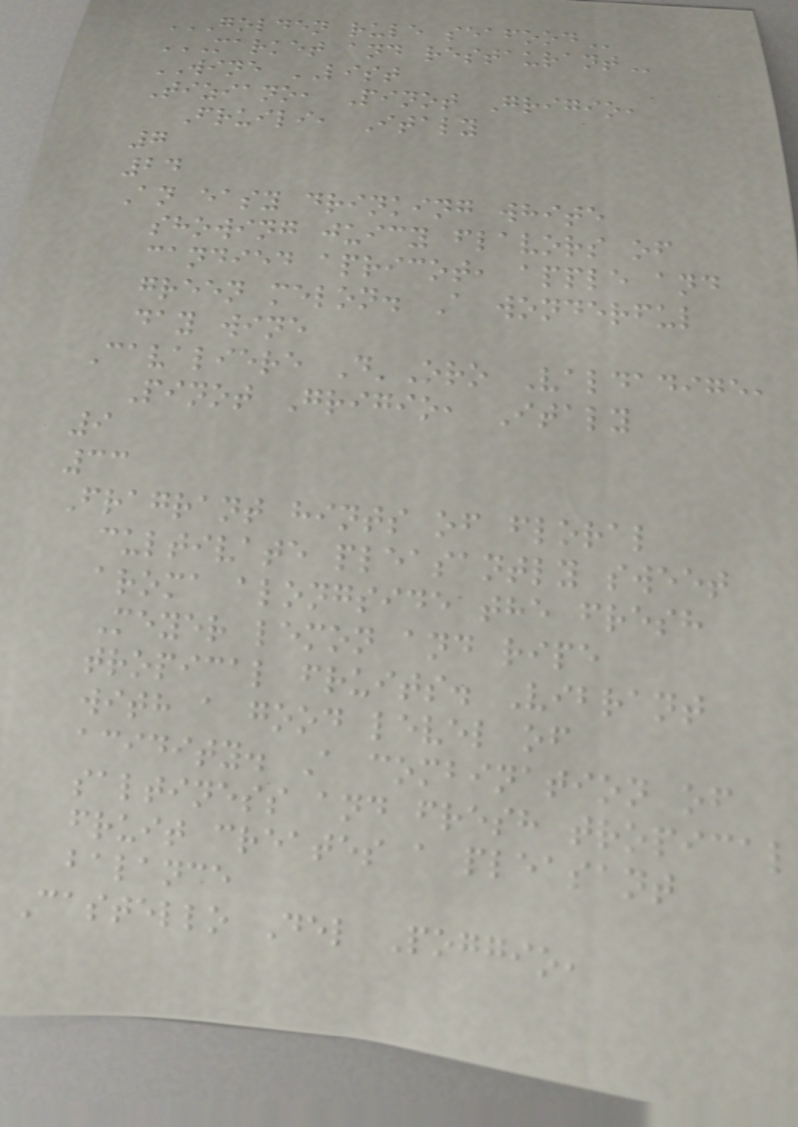GOLDEN RULE SEAFOOD
MARKET AND RESTAURANT
WINE LIST
Tiziano, Pinot Grigio,
Fruili, Italy
7
24
An easy drinking white
showing juicy flavors of
candied apricot, apple and
green melon. A wonderful
day wine
Cavaliere D'Oro Valdadige,
Pinot Grigio, Italy
9
33
Fragrant hints of floral
cultivate pleasantly sweet
aroma alongside the fresh
Meyer lemon and ripe
tropical fruits. Vibrant
with a good level of
acidity. A combination of
saltiness and fresh tropical
fruit creates a pleasant
balance
Castello Del Poggio,
